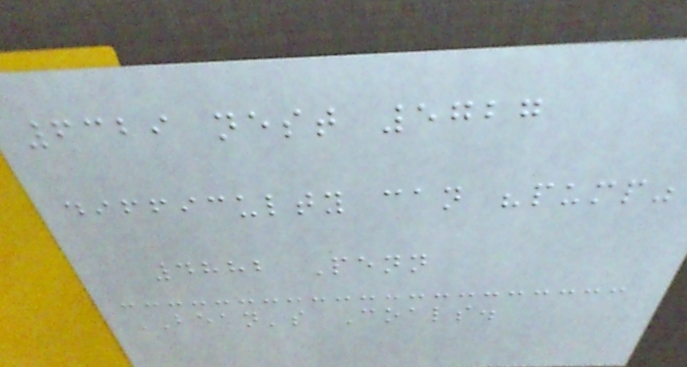6329 nest 5727
difficulty can "pump"
4882 Penn
BEAN's Coals.
